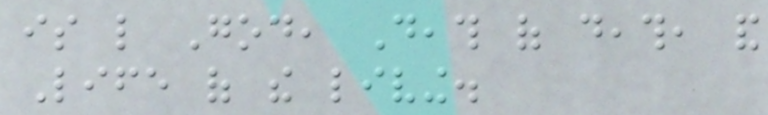is like God, Death of death, and
Life of the living.
